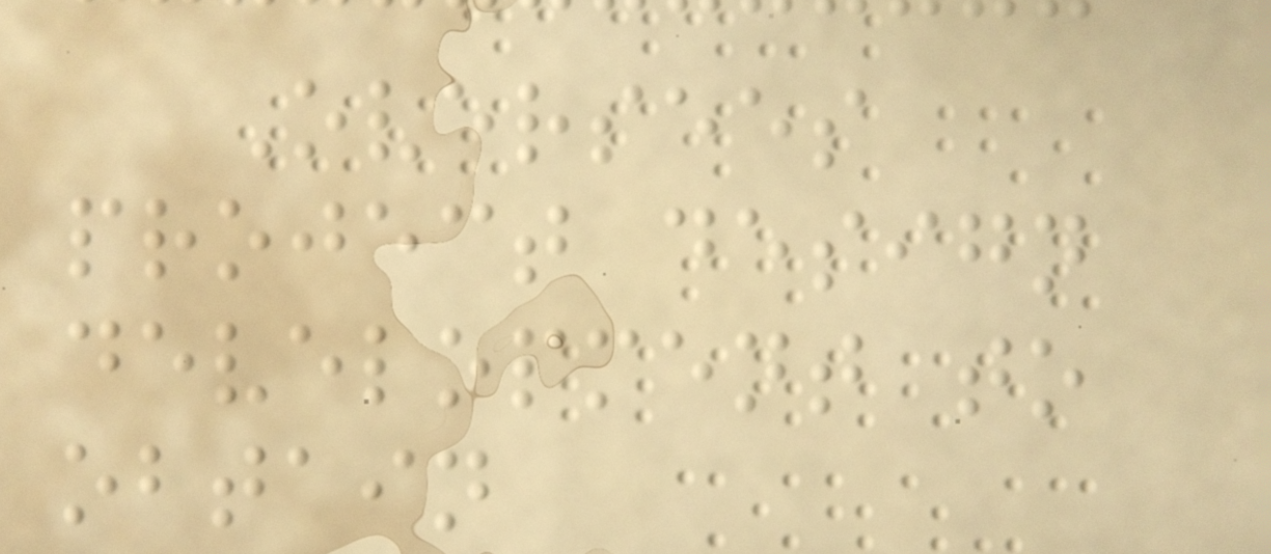Oversees
project design
development to
obtain
